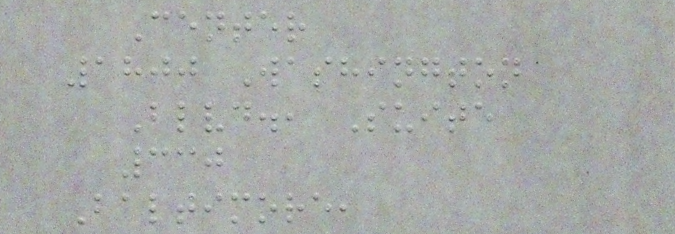Center
1800 Washington
Blvd., Suite
330
Baltimore,
